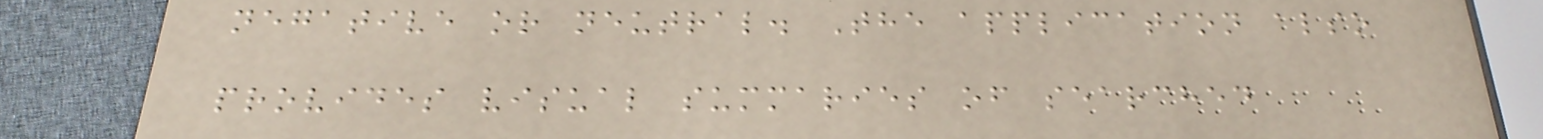negative or neutral. The application also
provides visual summaries of searched
